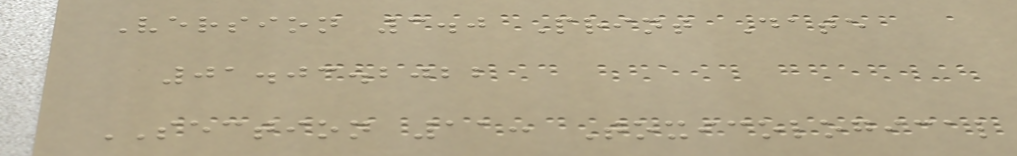Version 3.0 Print Date
01.03.2022
SECTION 11: Toxicological
